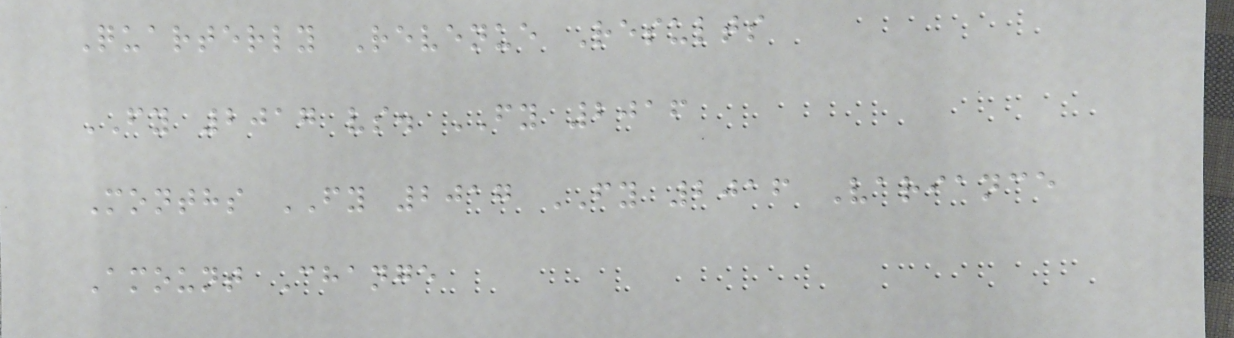Quarterly Revenue Results
FY 2017 vs. FY 2016
Months FY 2017 FY 2016 Variance
Amount Change
